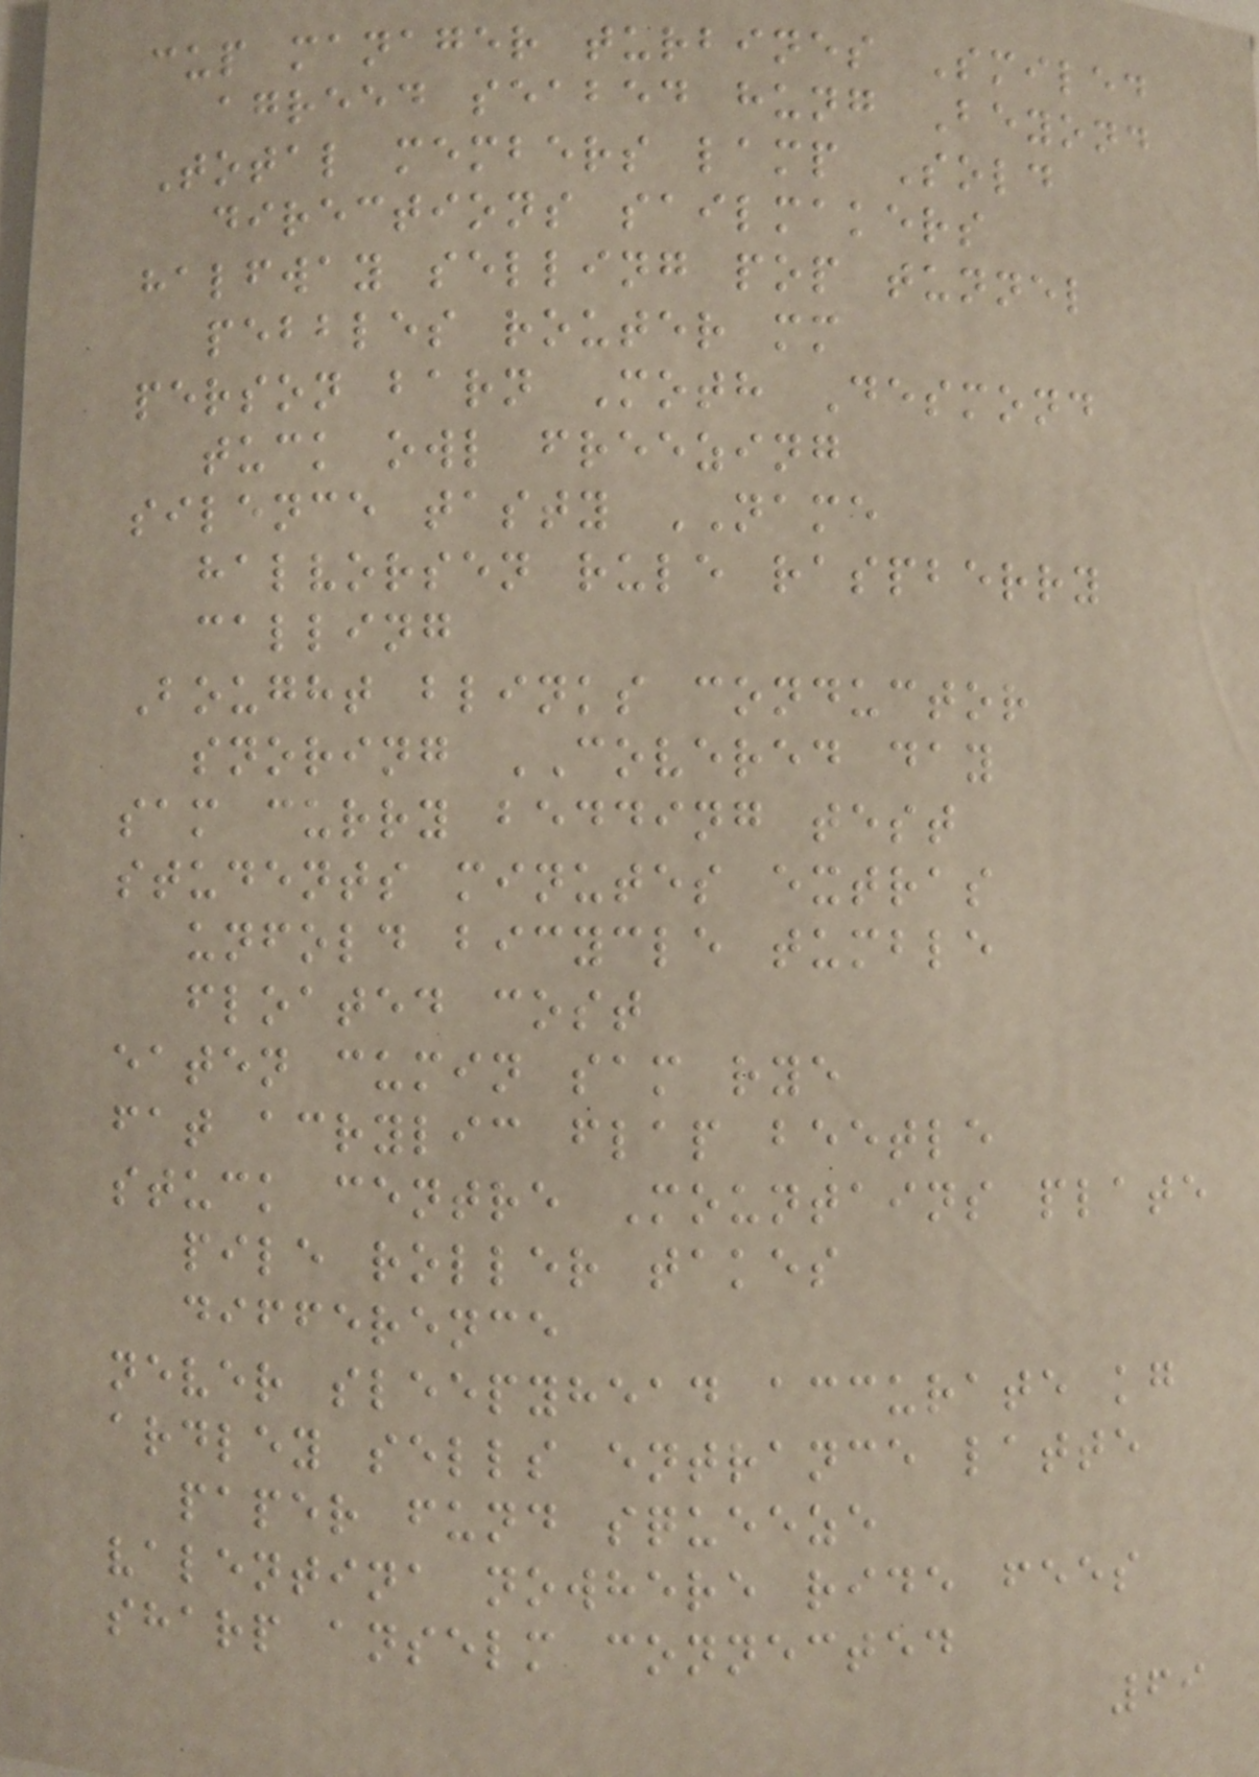cup manager turbines Smiled
agreed seabed hung Beyond
Total members lamp Sold
directions sailmakers
halfway selling pop tunnel
pebbles router mm
person barn Moth Desmond
tuck owl freezing
silence tasty NAME
halvorsen rule raspberry
calling
Bought blinks conductor
snoring COVERED day
sam curry bedding test
students minutes extras
unfold bicycle tumble
floated cost
eaten cumin sam rye
fat acrylic flap beetle
stuck centre Mountains plate
pile roller takes
difference
never sleepyhead accurate kg
ardley sells entrance latte
paper fund squeeze
valentina nowhere ride fees
sharp anselm connected
69
